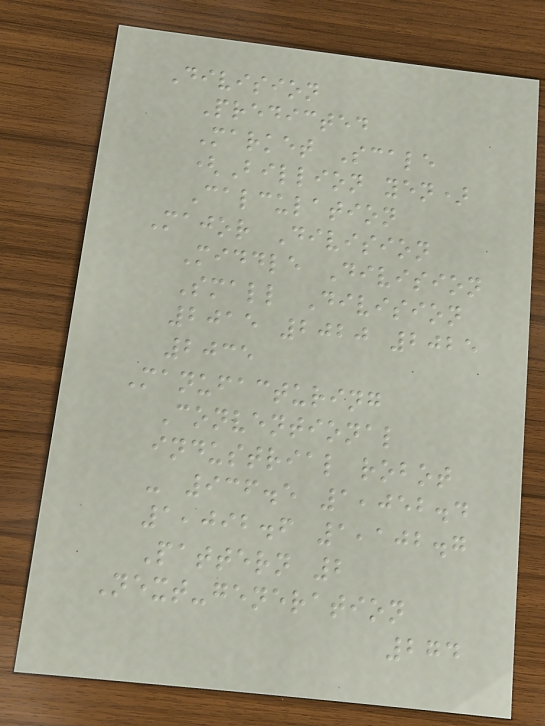Division
Predicted
Market Scale
(Billion yen)
Calculation
Major Division
Middle Division
Small Division
2015 2020 2025
2035
Manufacturing
Conventional
industrial robot
- 936.5 1,052.4
1,092.6 1,102.7
Pattern 2
Next-generation
274
